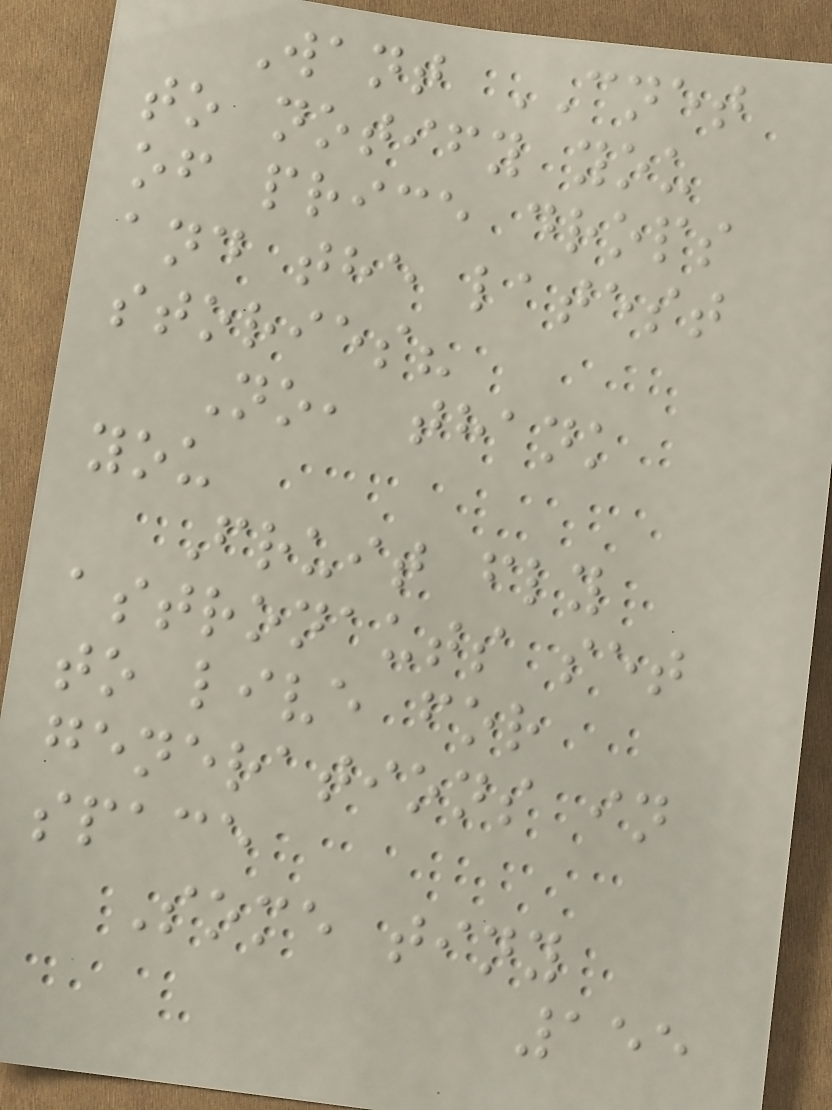Want CNET
to notify you
of price drops
and the latest
stories?
No, thank
you
Fruit fly
astronauts set
to live for
generations in
space
Some tiny
155
